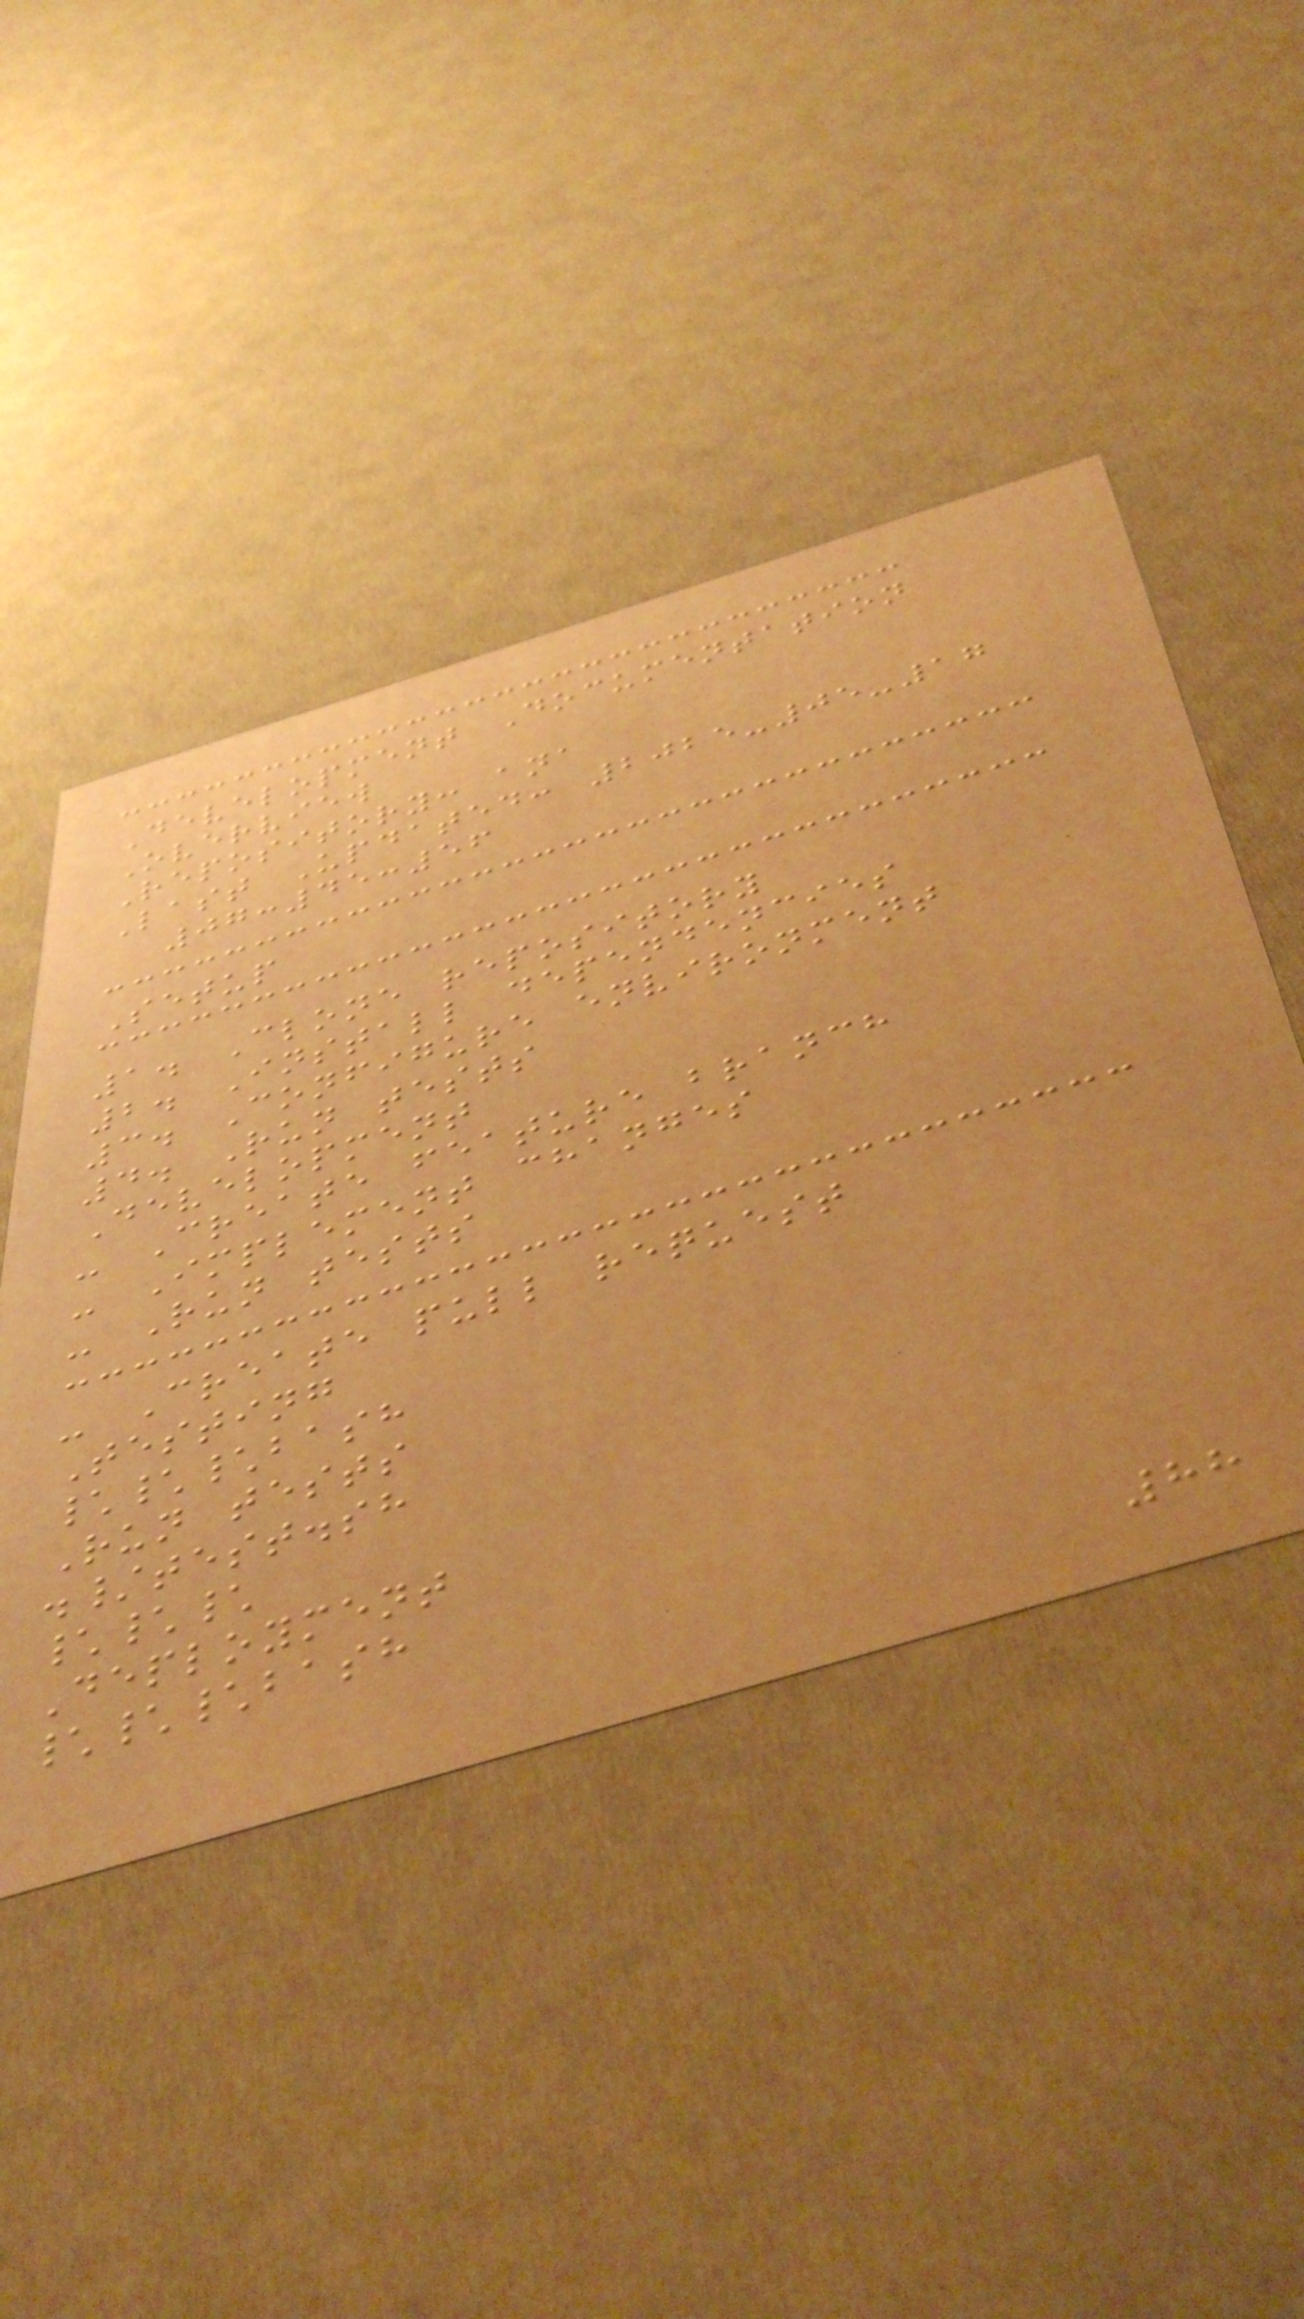Development Documentation
Overview
Repository: ana
Last Updated: 2025-05-17
07:45:56
Setup
1. Clone repository
2. Install dependencies
3. Configure environment
4. Run tests
Development
- Create feature branch
- Implement changes
- Run tests
- Create pull request
Testing
\\\bash
Run tests
./test.sh
\\\
Deployment
\\\bash
88
